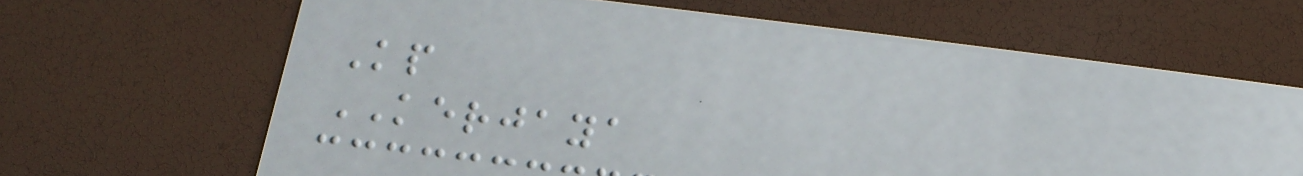Kp
KERJAYA
